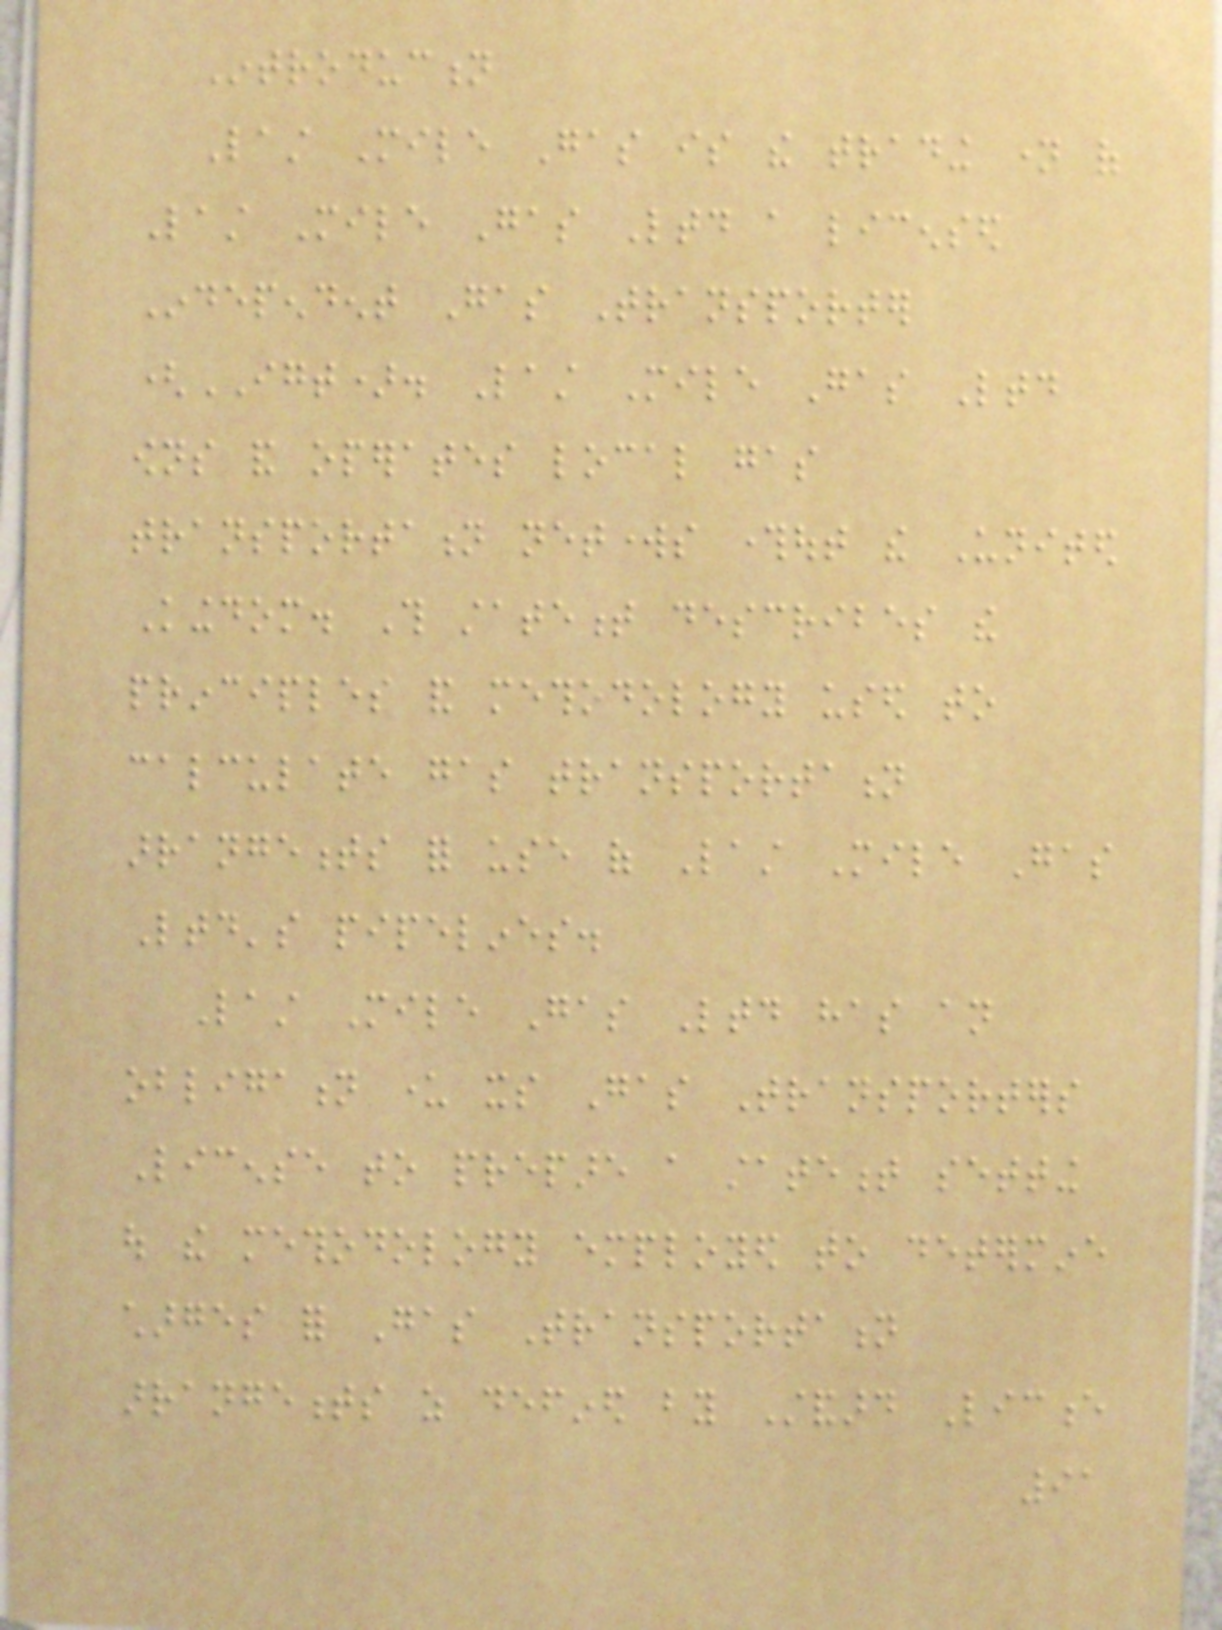Introduction
Last Mile Gas is the trading name of
Last Mile Gas Ltd a licensed
Independent Gas Transporter
(IGT). Last Mile Gas Ltd
owns and operates local gas
transportation networks throughout the United
Kingdom. This statement describes the
principles and methodology used to
calculate gas transportation
arrangements for use of Last Mile Gas
Ltd's pipelines.
Last Mile Gas Ltd has an
obligation under its Gas Transporters
License to prepare a statement setting
out the methodology employed to determine
charges for Gas Transportation
arrangements as defined by Standard Licence
91
